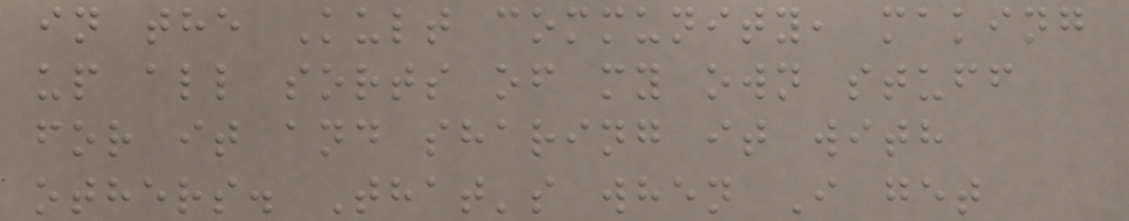in the Kult community, making
up all sorts of my own stuff
for it and sharing it with
others. That's when I get
